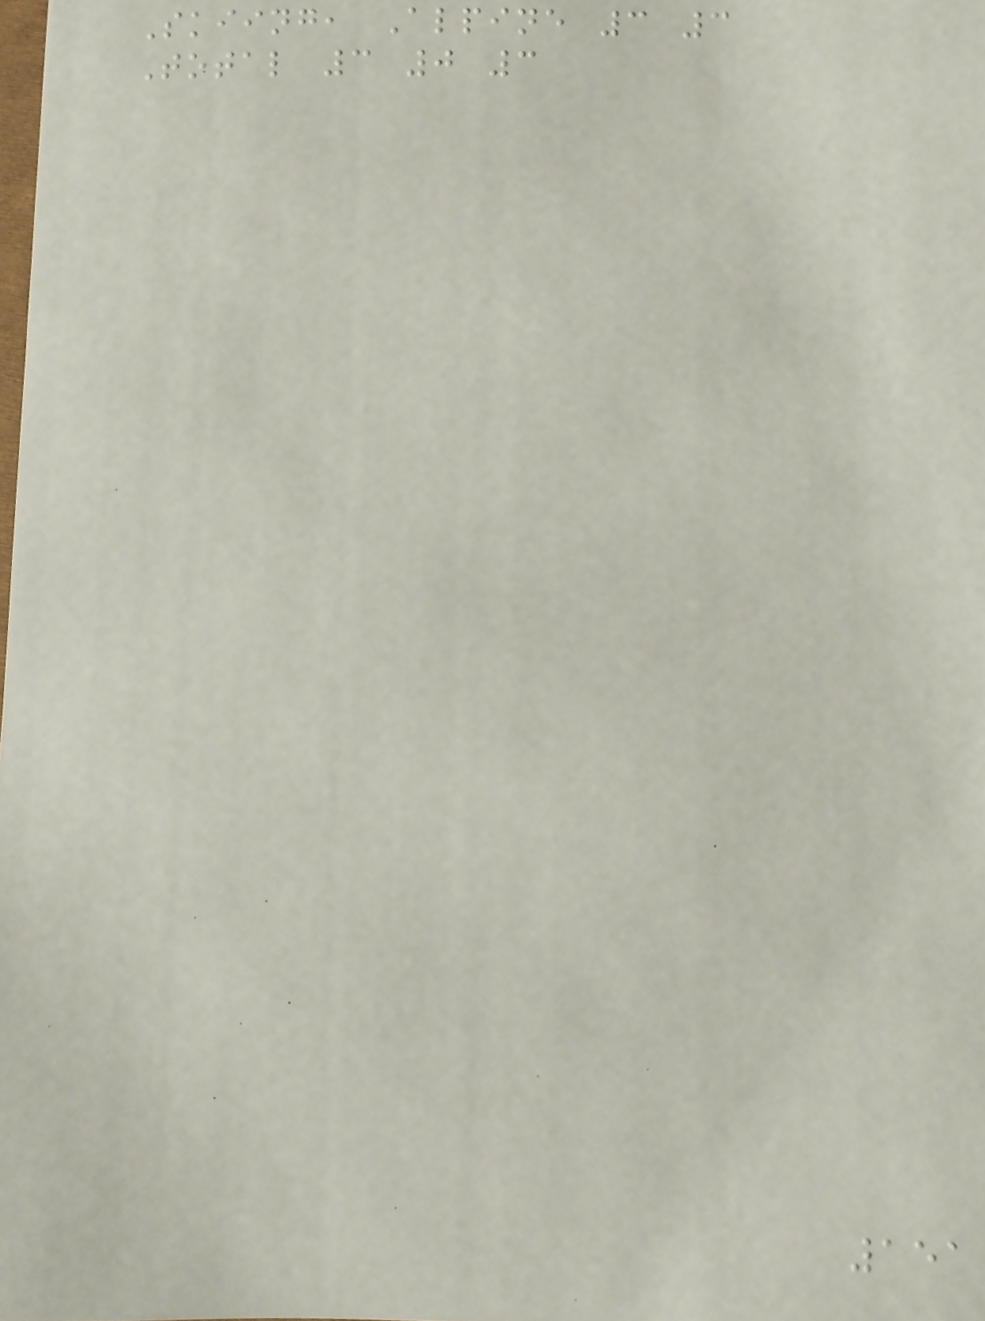Skiing, Alpine 3 3
Total 3 0 3
151
